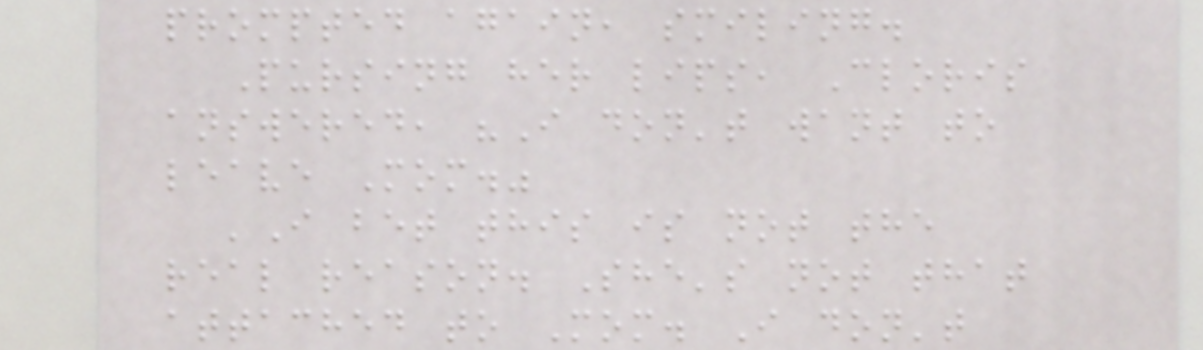prompted again, smiling.
Pursing her lips, Cloris
answered, "I don't want to
leave Mom."
'I bet this is not the
real reason. She's not that
attached to Mom. I don't
